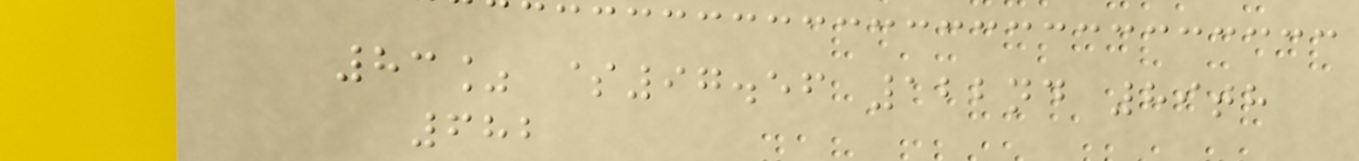83% $97.56 122nd 89th
682
